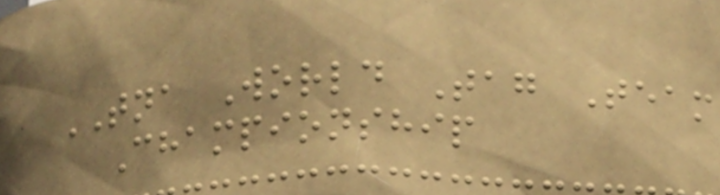TNA World Tag Team
Championship
